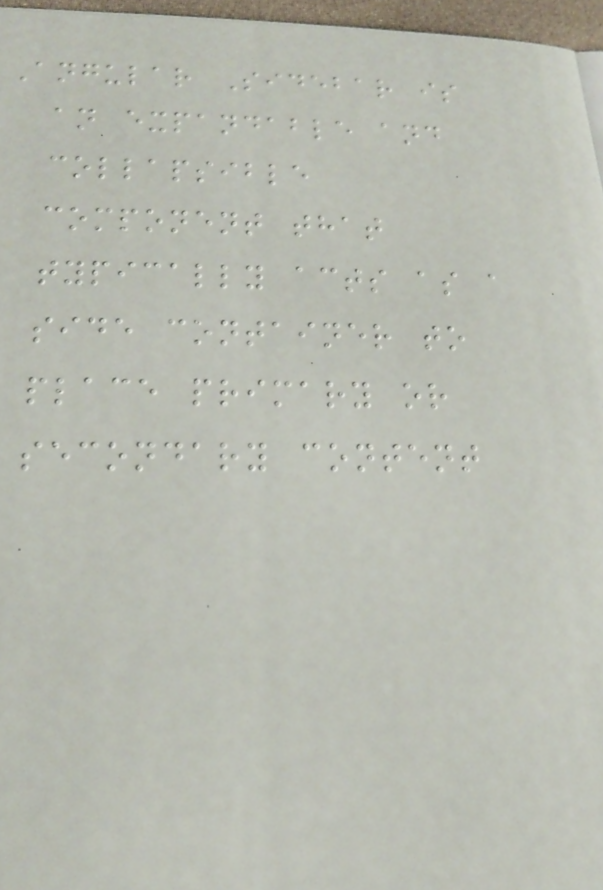Angular Sidebar is
an expandable and
collapsible
component that
typically acts as a
side container to
place primary or
secondary content
